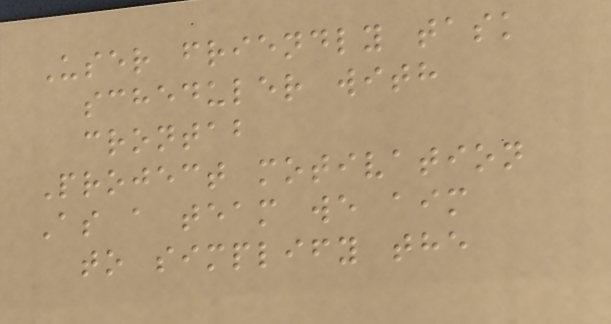User friendly task
scheduler with
crontab
Project motivation
As a team we aim
to simplify the
